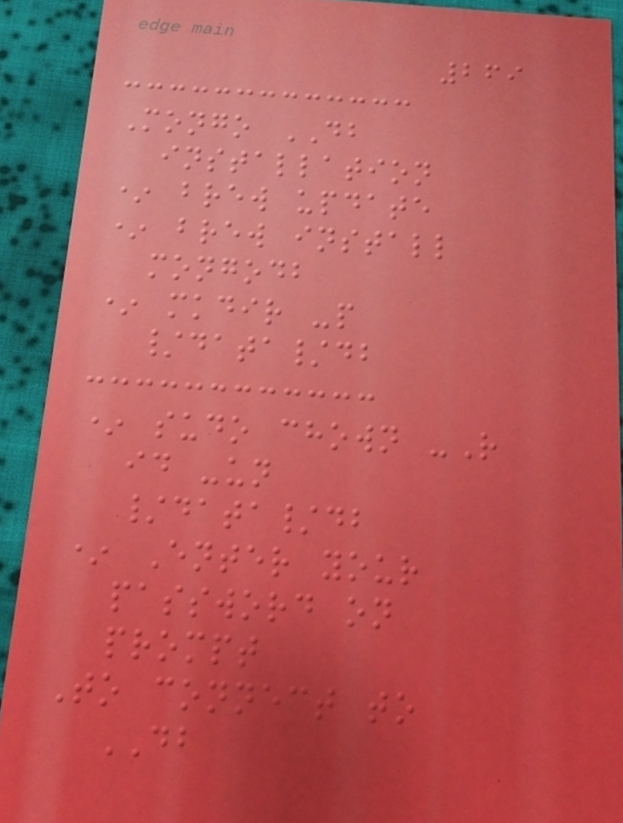269
Mongo DB
installation
* brew update
* brew install
mongodb
* mkdir -p
/data/db
* sudo chown -R
id -un
/data/db
* Enter your
password on
prompt
To connect to
DB
